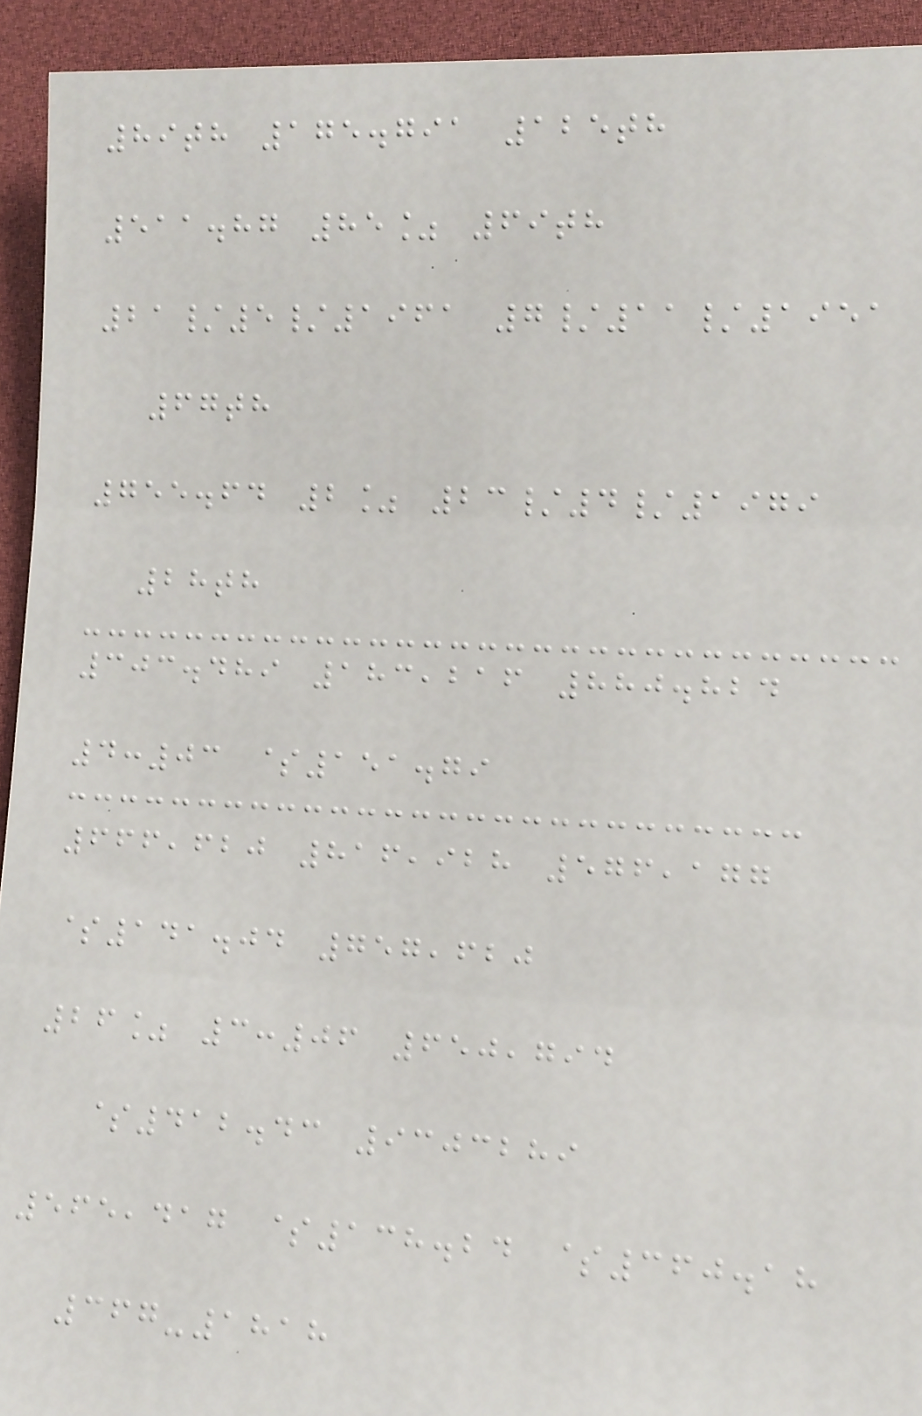89th 175.791 125th
511.87 85% 69th
21/5/1961 7/11/1951
67th
755.64 2% 23/4/1979
28th
303.489 183,216 880.824
4:03 $151.79
666,620 816,928 576,177
$141.04 757,620
26% 3:06 650,794
$412.43 9303289
565,417 $138.24 $360.18
367-1818
